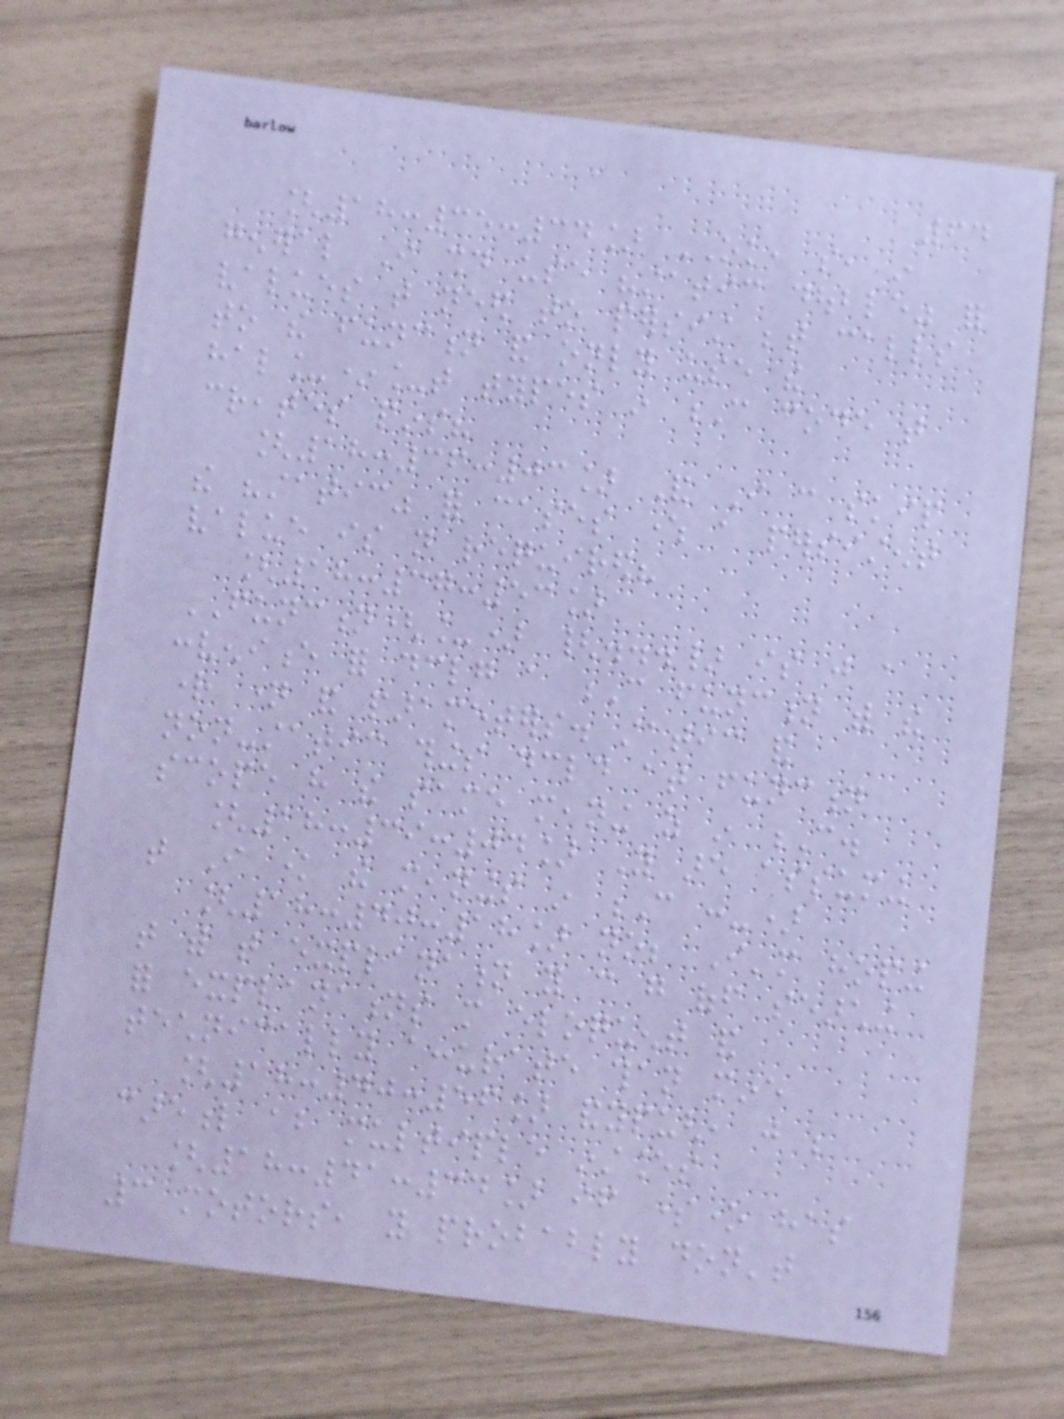64
[18:35:34] OK, so, in
general I should use "static double" for
values that need to persist between calls
to the function and only use the
hal_*_t types in C code that
creates pins?
[18:36:03] And I can skip
the "static" for cases where a persistent
value is not required?
[18:37:53]
FUNCTION(_) {...} is just a
convenience for declaring a C function with the
right name and parameters. static and
non-static things declared at function
scope have the same meaning as in C.
[18:39:04] You are assuming
that I know the meanings in C :-)
[18:40:18] no; I'm hoping
that with that explanation you can go off searching
for explanations more eloquent and
technically accurate than mine
[18:40:56] andypugh, just be
careful about multiple instances
[18:41:34] if someone has
3 motors, you probably don't
